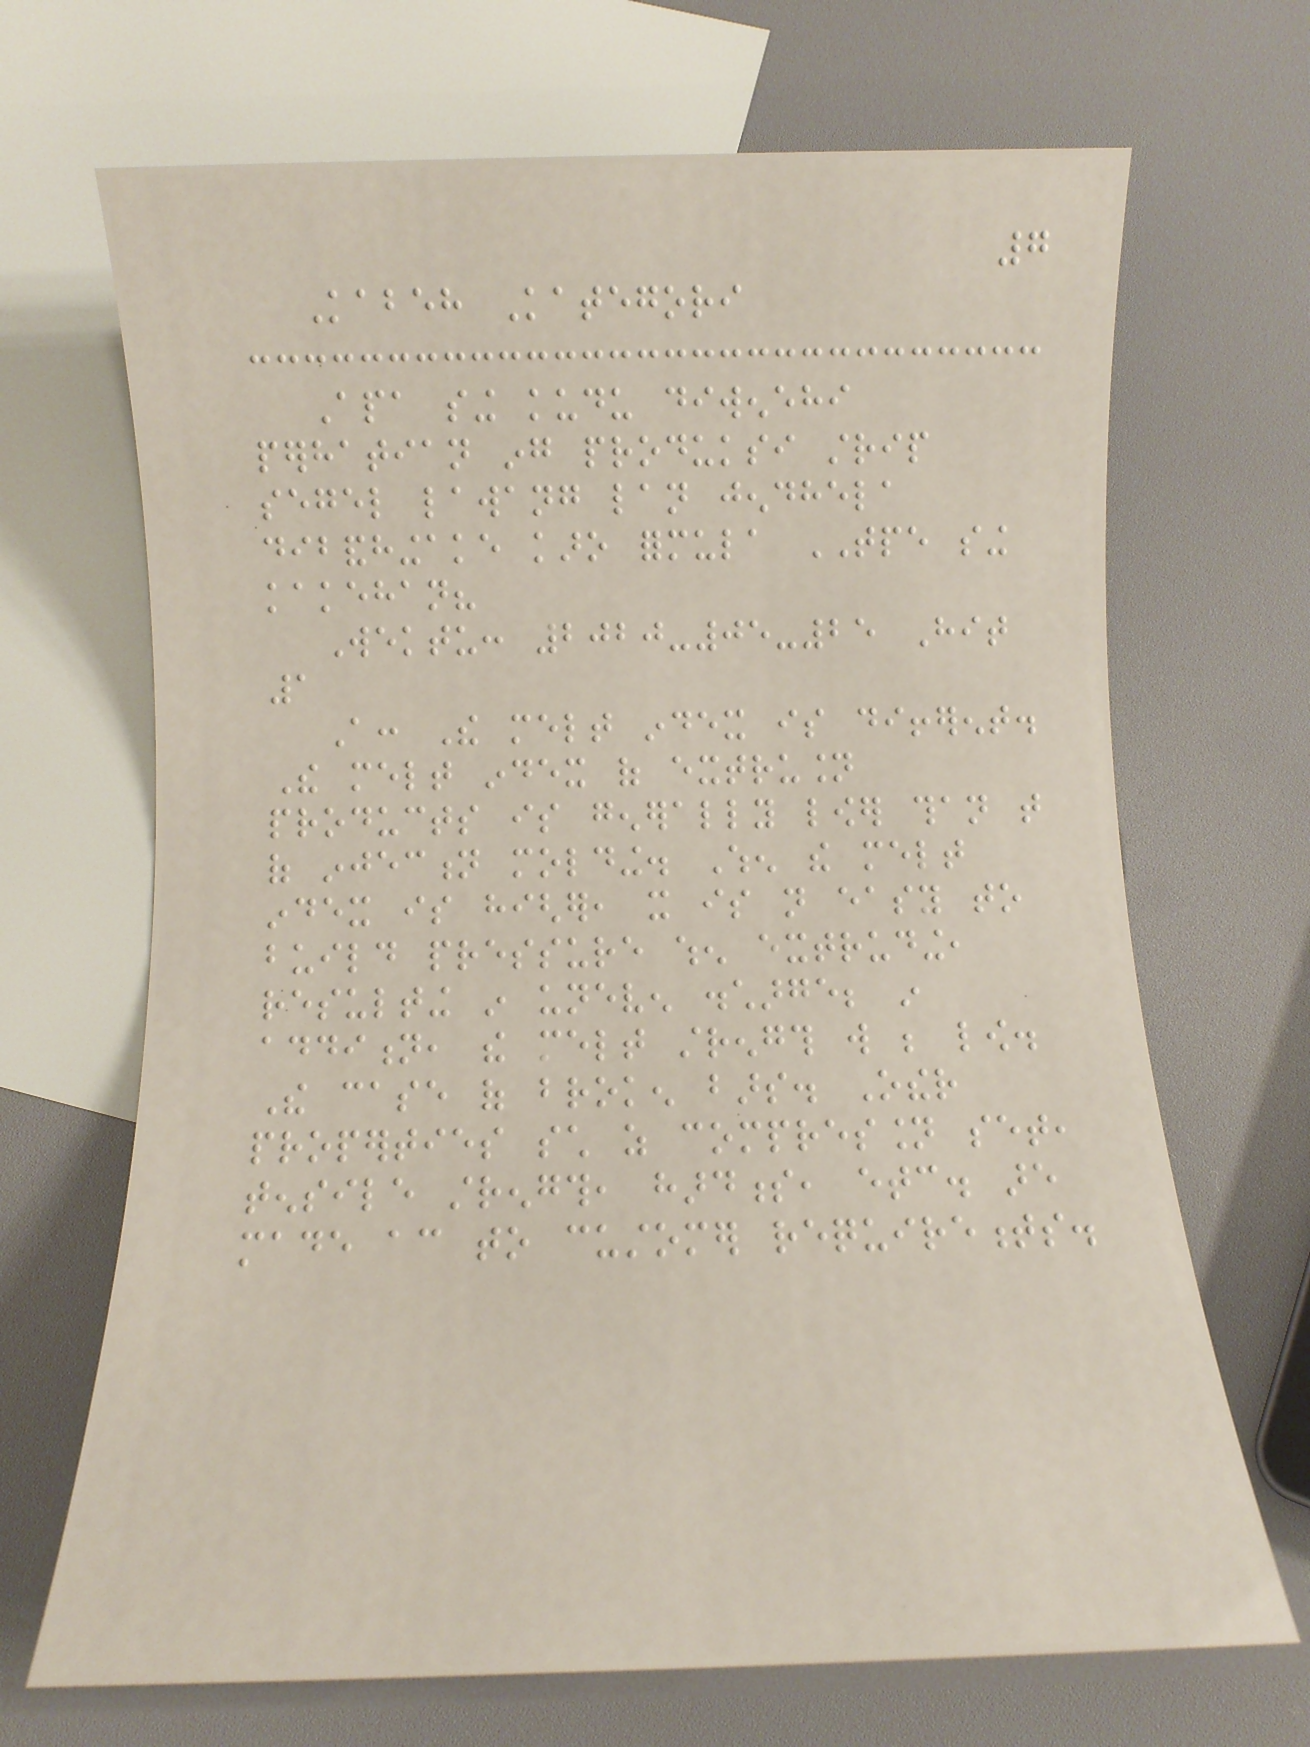7
Kabeh Kategori
Apa sing kudu diwenehi
perhatian ing produksi strip
segel lawang lan jendhela
dibandhingake karo formula TPE sing
kakehan?
Wektu: 2020-05-25 Hit
1
A: The melt index is different.
The melt index of extrusion
products is generally lower than that
of injection molding. When the melt
index is higher, it is not easy to
build pressure when extruding,
resulting in uneven discharge; in
addition, the melt strength will be low.
The case of broken bars. Other
properties such as compression set,
tensile strength, hardness, etc. are
made according to customer requirements.
